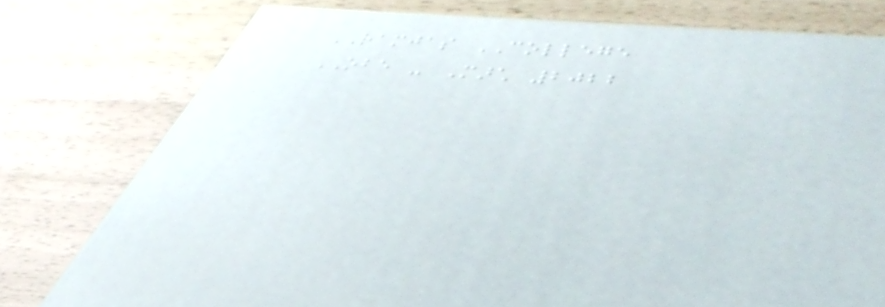RAMJAS COLLEGE
OBE - March 2022
